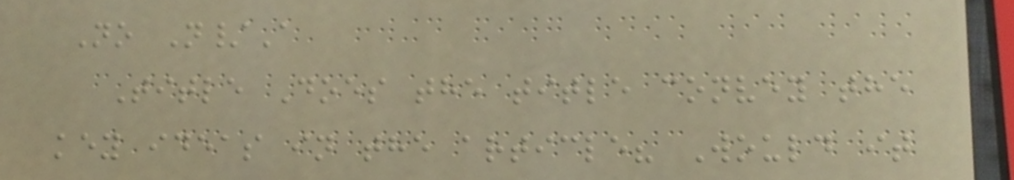No N/A
Title Does the title convey the
key ideas in the article? Would it
